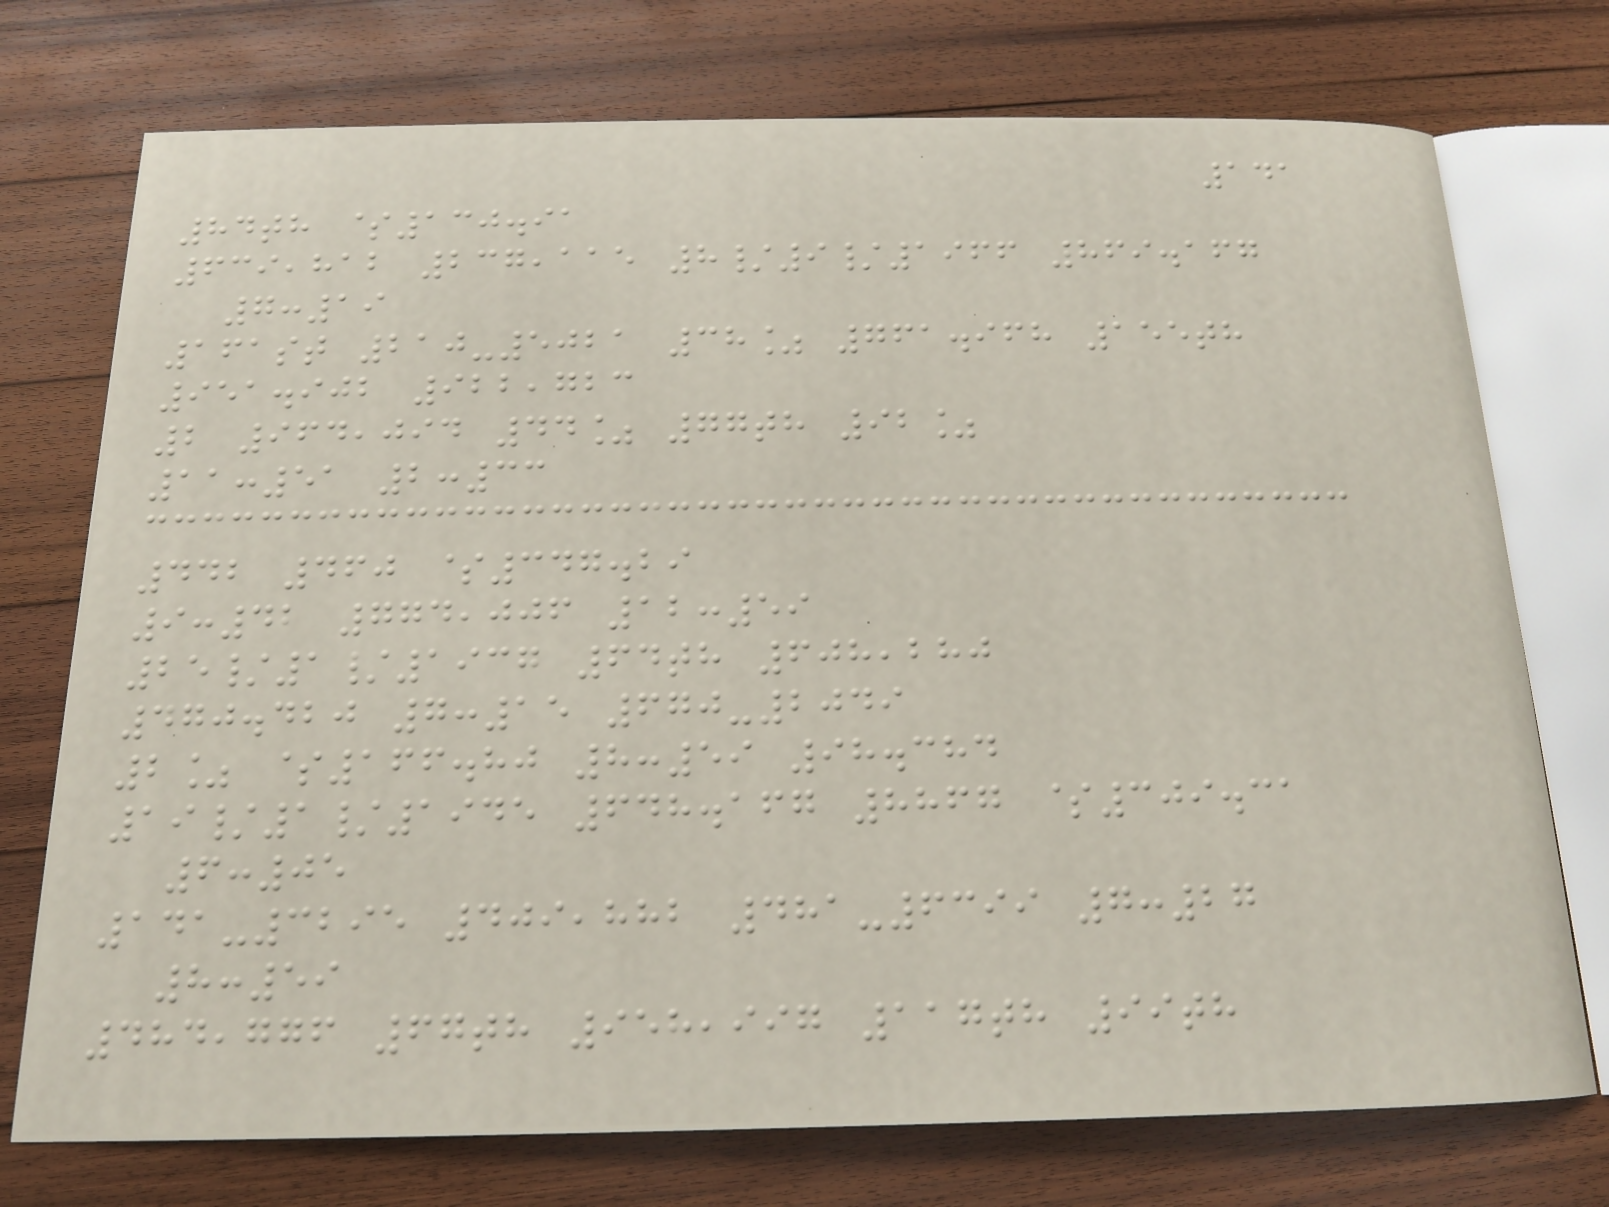141
84th $130.91
639,812 237,115 8/9/1966 869.167
7:19
161st 210-5021 38% 761.968 155th
951.902 922,723
2 964,094 44% 77th 92%
11:51 2:33
442 460 $347.29
9:42 774,006 12:59
25/1/1937 64th 608,280
470.420 7:15 670-2049
2% $166.80 8:59 98.384
19/1/1945 648.167 8867 $309.31
6:05
141-3295 409,882 481-6399 7:27
8:59
484,776 67th 958,997 117th 99th
